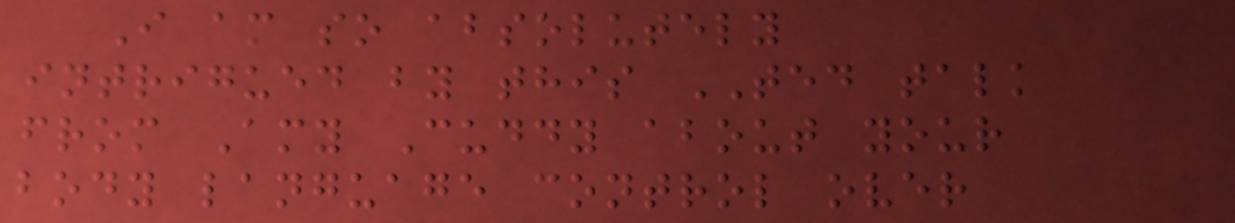I am so absolutely
intrigued by this TED talk
from Amy Cuddy about your
body language control over
